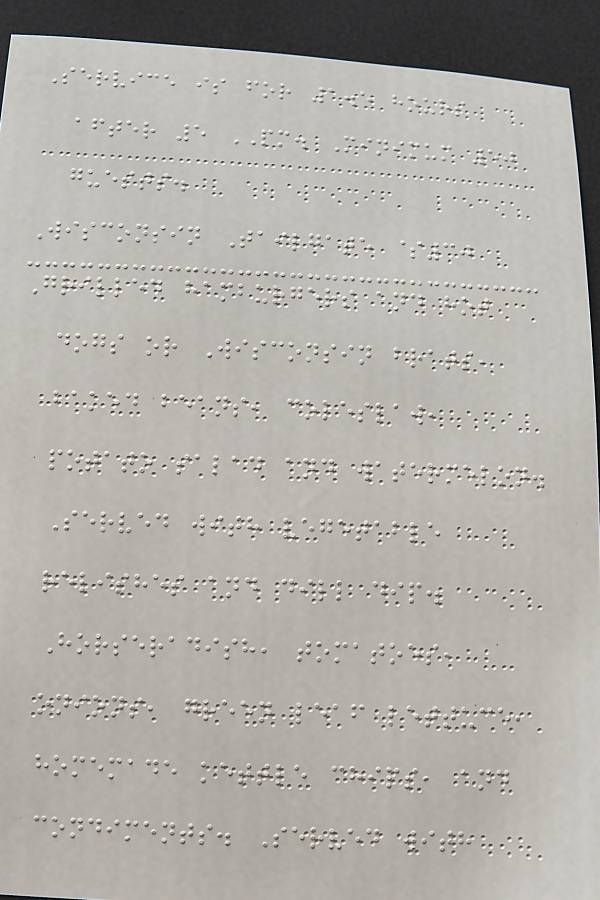Service is for 1.5 hours
after 5 PM. Minimum 50
guests.
Wisconsin Tailgate $30
Grilled hamburgers and hot
dogs or Wisconsin brats,
baked beans, coleslaw,
potato salad and watermelon.
Served with vegetable
relishes and dill dip.
Horseradish, tomatoes,
onions, green leaf lettuce,
homemade kettle chips, and
condiments. Served with
